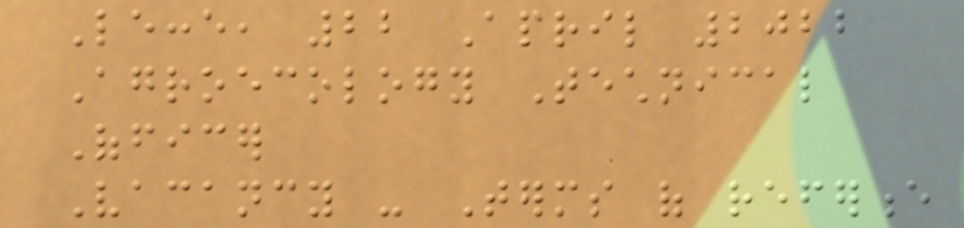Lecce, 22 April 2022
Agroecology Technical
Officer
Vacancy - Terms of reference
